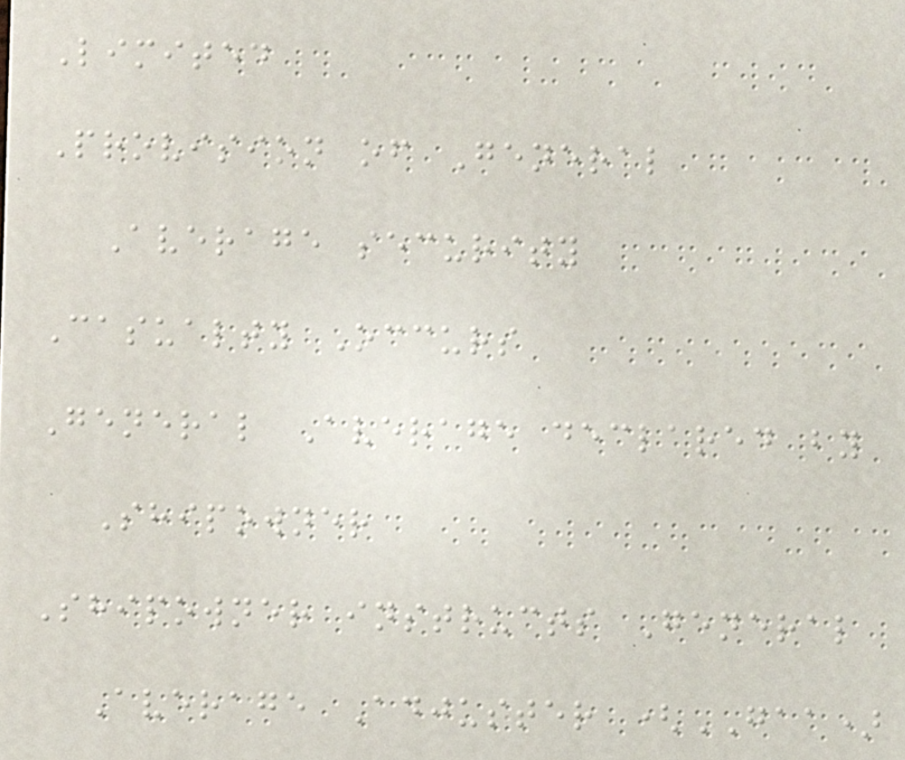Limited
Provision of General
Average security
Casualty Occurs
General Average declared by
Shipowner
Shipowner instructs General
Average Adjuster (GAA)
